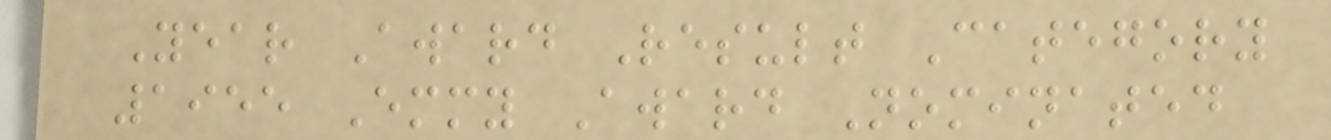Year Award Result Category
1955 Emmy Award Nominated
